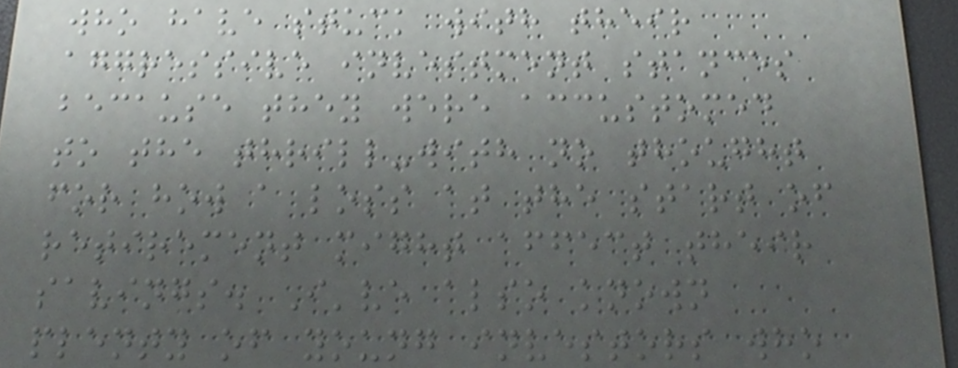who have stuck with their
aggressive investment stances
because they were accustomed
to the thrill-with no thought
for how a loss at the start of
retirement might affect their
savings. I've also known
plenty of young investors who
